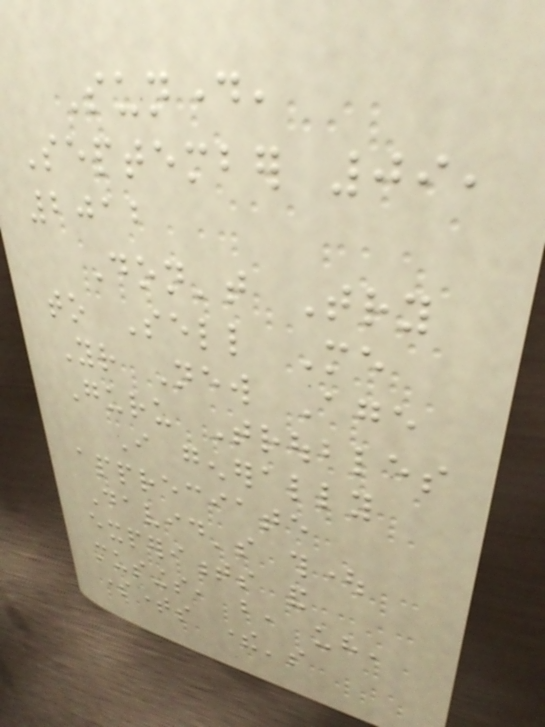Sunday,
September 09,
2012
Don't Try
to Sell Me
Your New Age
Guru Troubles
I generally
appreciate
David's thought
experiments and
musings, but, uh,
sometimes there's
